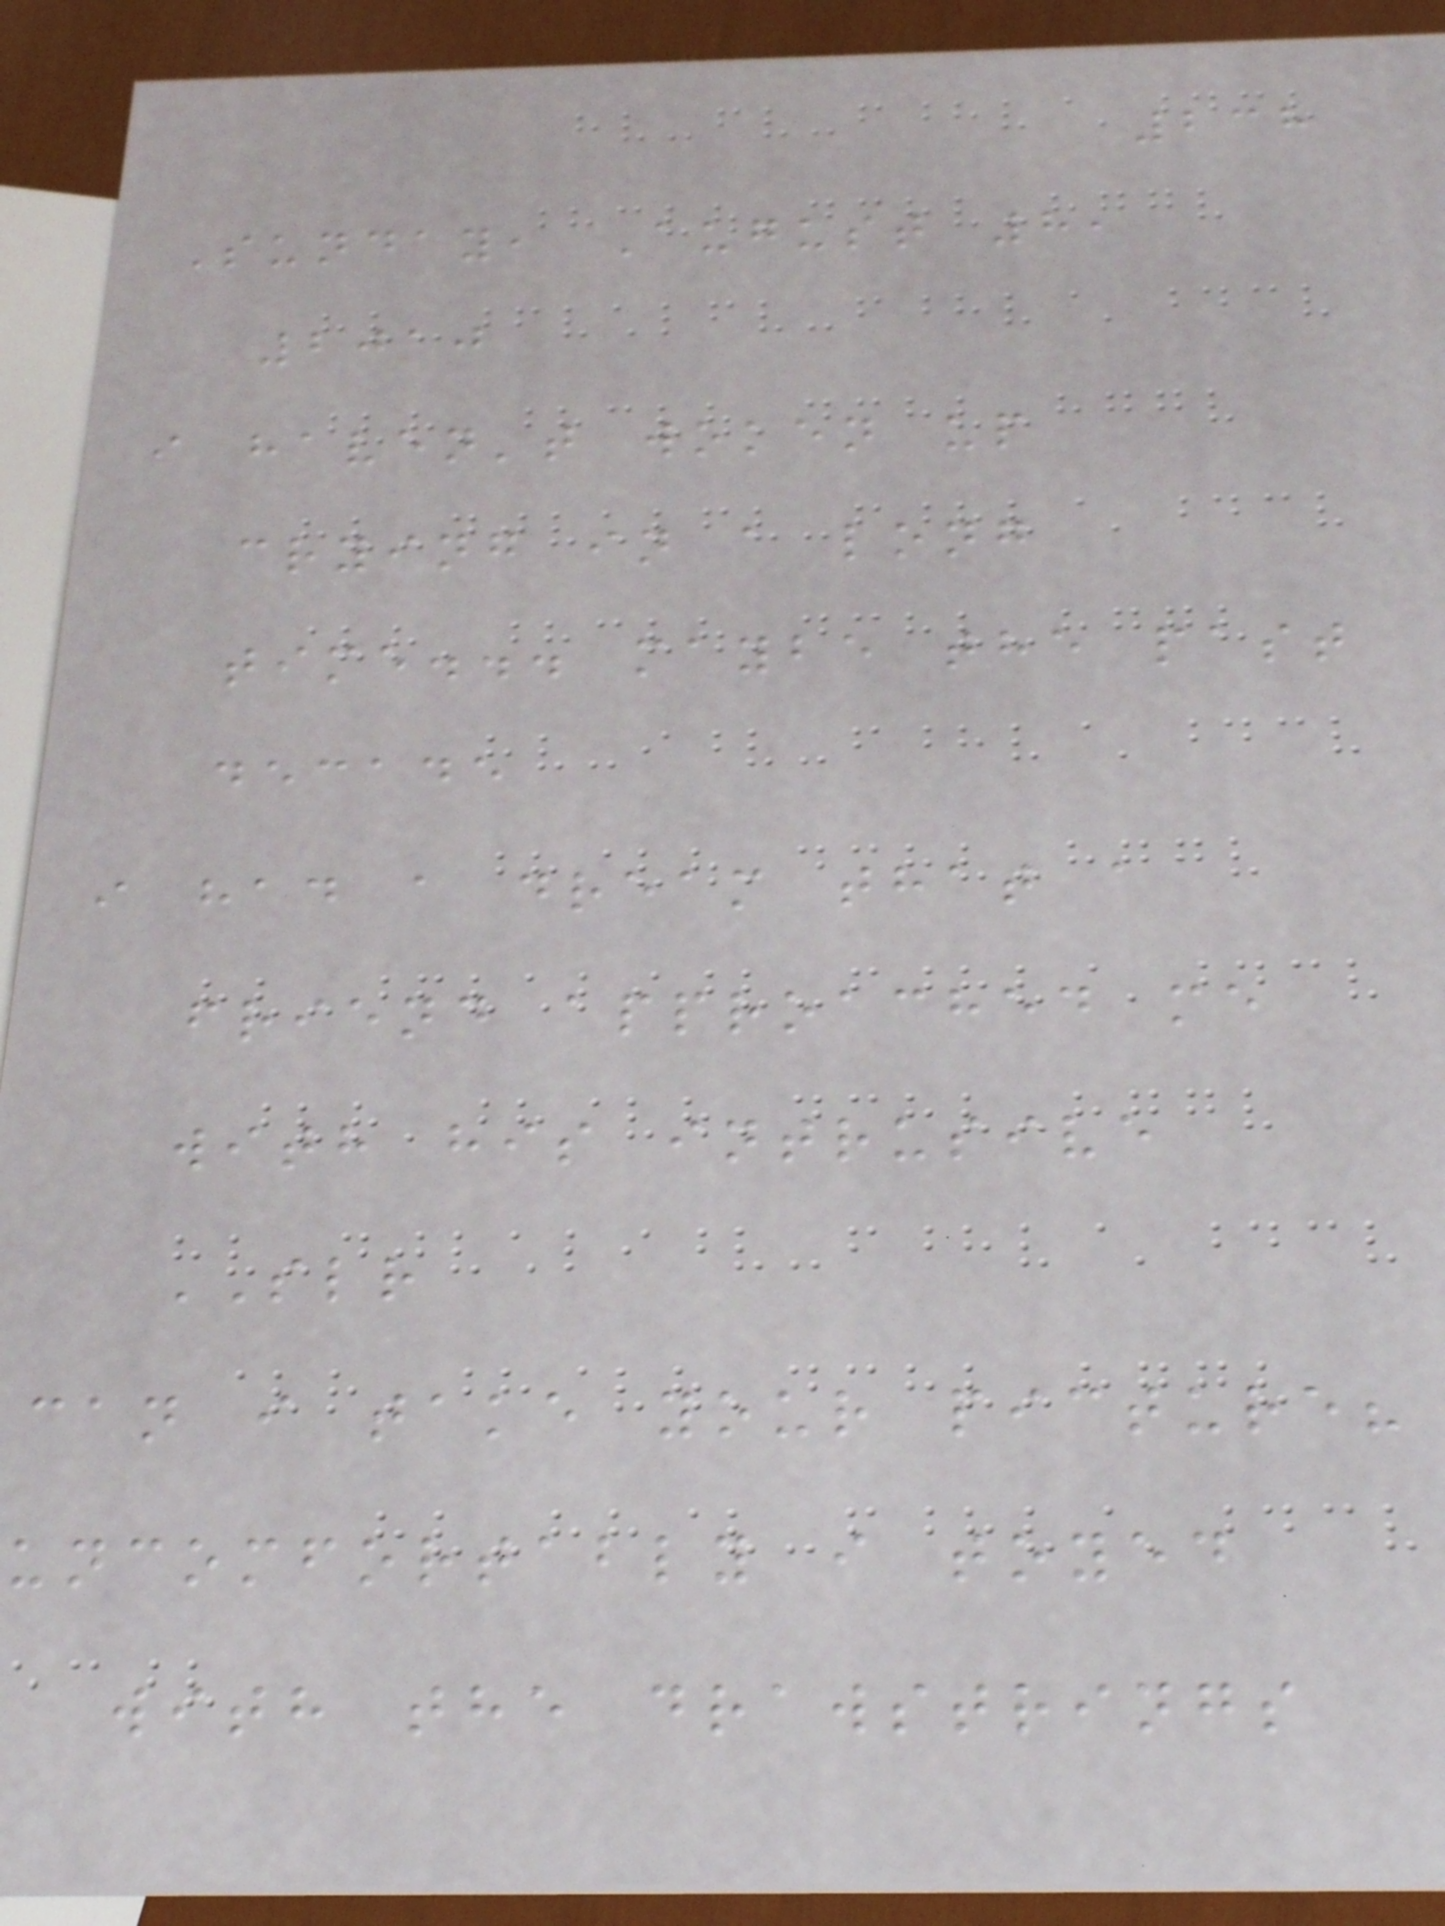238
Sunday, August 8,
2010
i haven't woken up
crying in a long
time... maybe the past
decade
i had a dream that a
friend approached me
with his intrusive
SLR
can i take your picture?
uncomfortably i toyed
with the drawstrings
